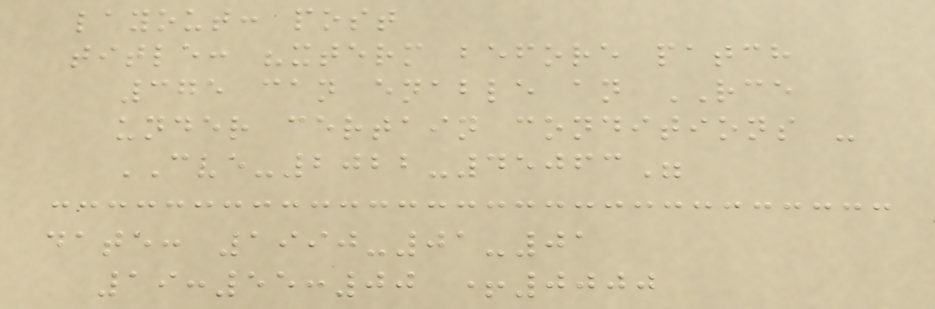layout: post
title: "xterm before patch
375 can enable an RCE
under certain conditions -
CVE-2022-45063"
date: 1990-01-01
19:55:00 +0000
